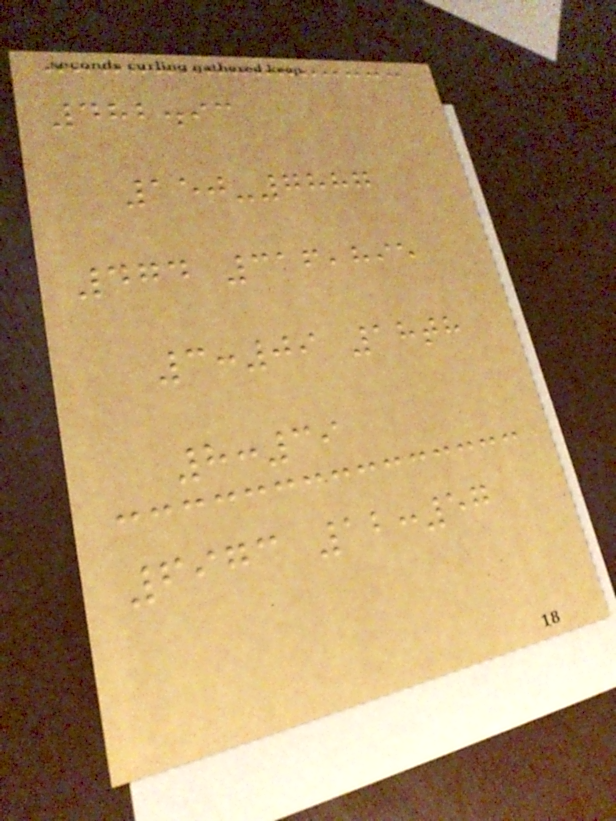482.93
150-7887
474 316,895
3:09 18th
8:39
6973 12:57
